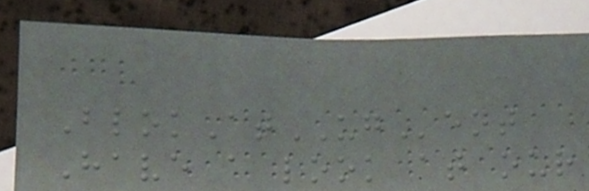BlokAtUGent
Have a look at our
